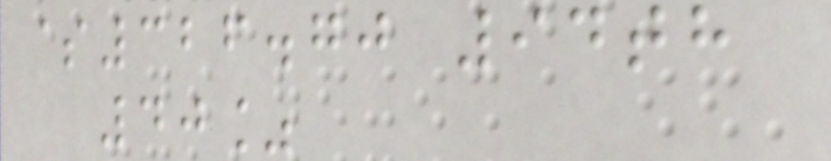$326.70 94th
40%
